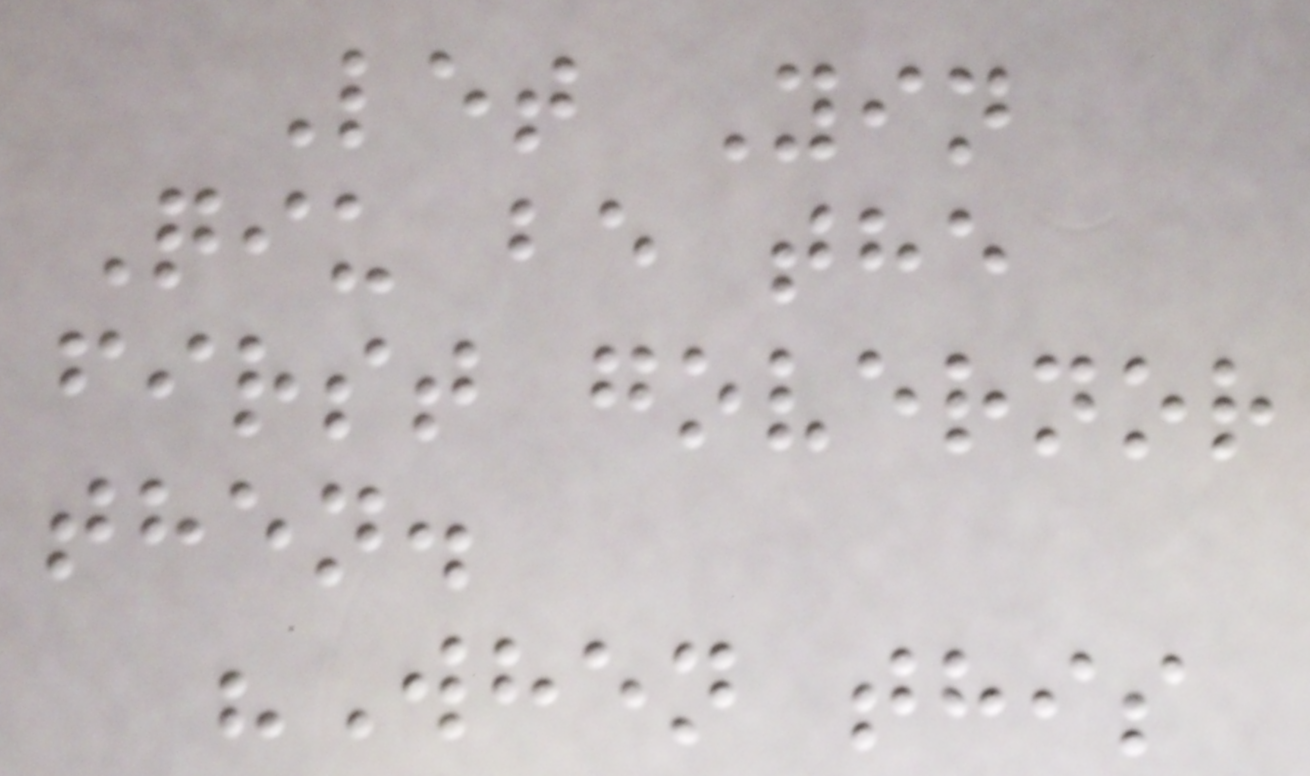Let Yin
Qiu be the
first governor
then.
"When this
